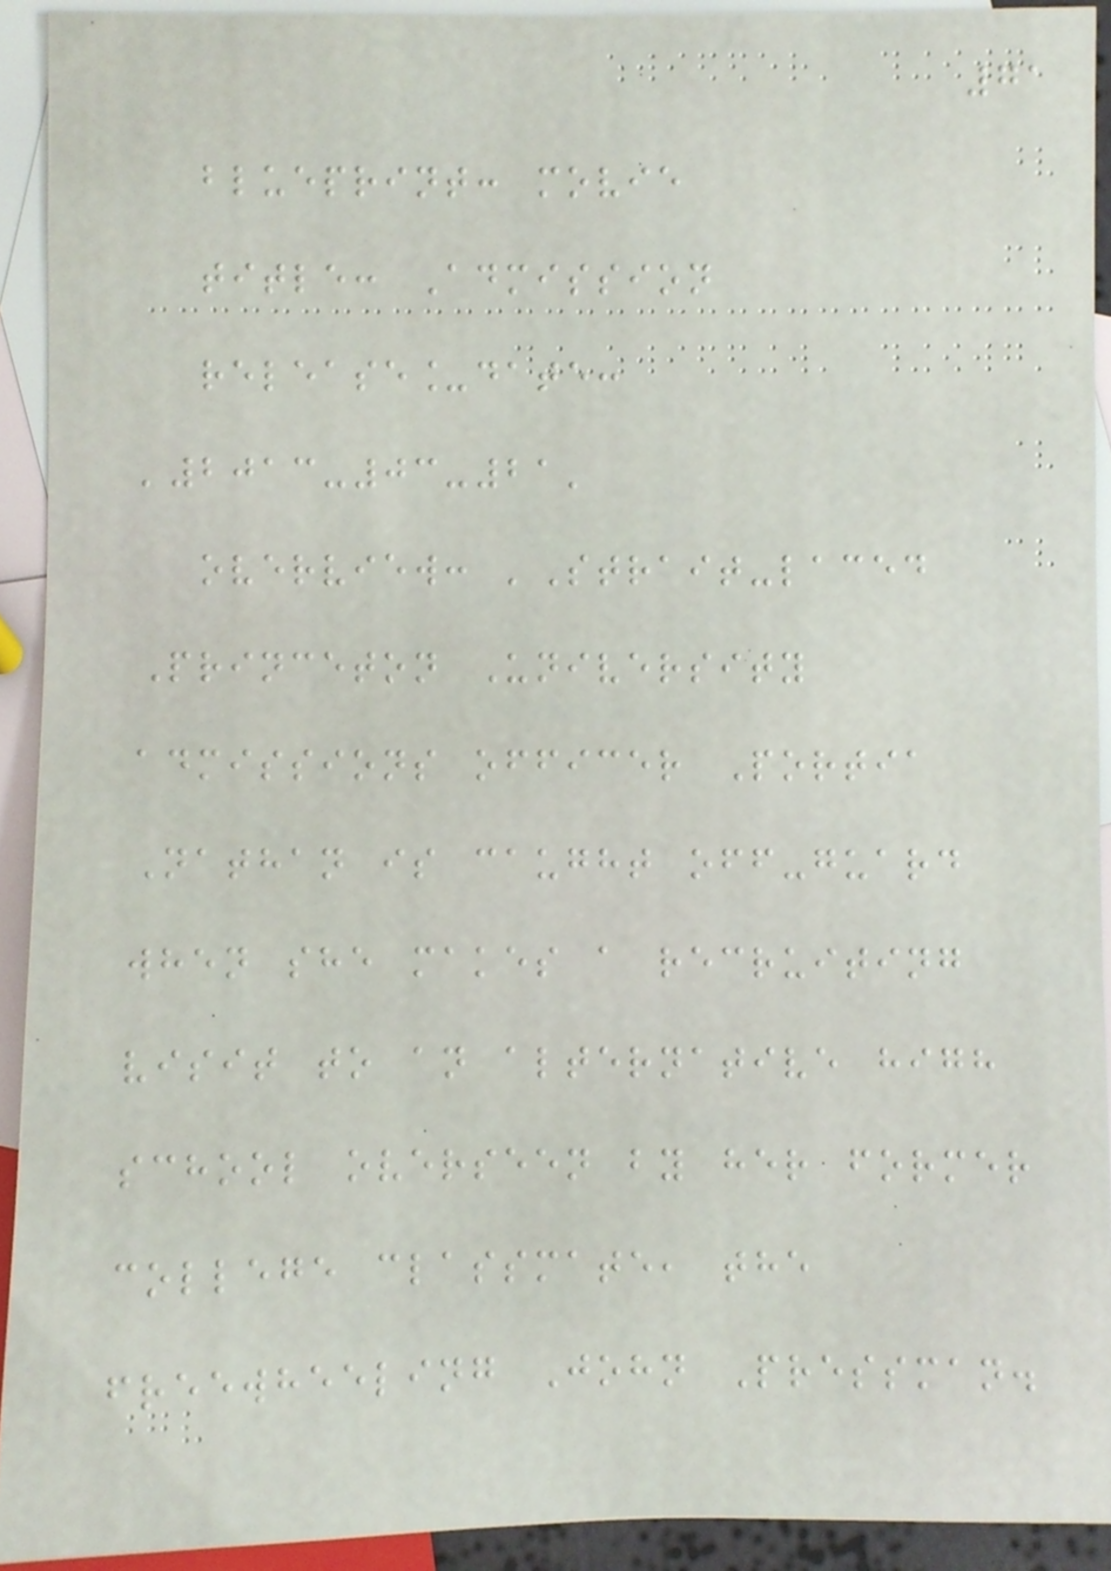71
blueprint: movie
title: Admission
release_date:
'2013-03-21'
overview: 'Strait-laced
Princeton University
admissions officer Portia
Nathan is caught off-guard
when she makes a recruiting
visit to an alternative high
school overseen by her former
college classmate, the
freewheeling John Pressman.
